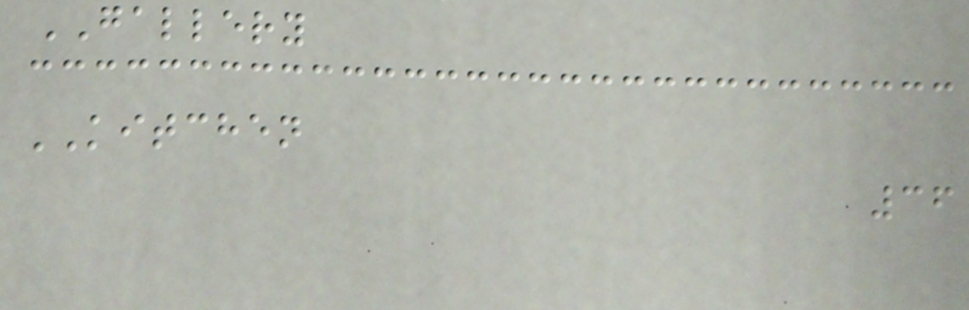GALLERY
KITCHEN
36
